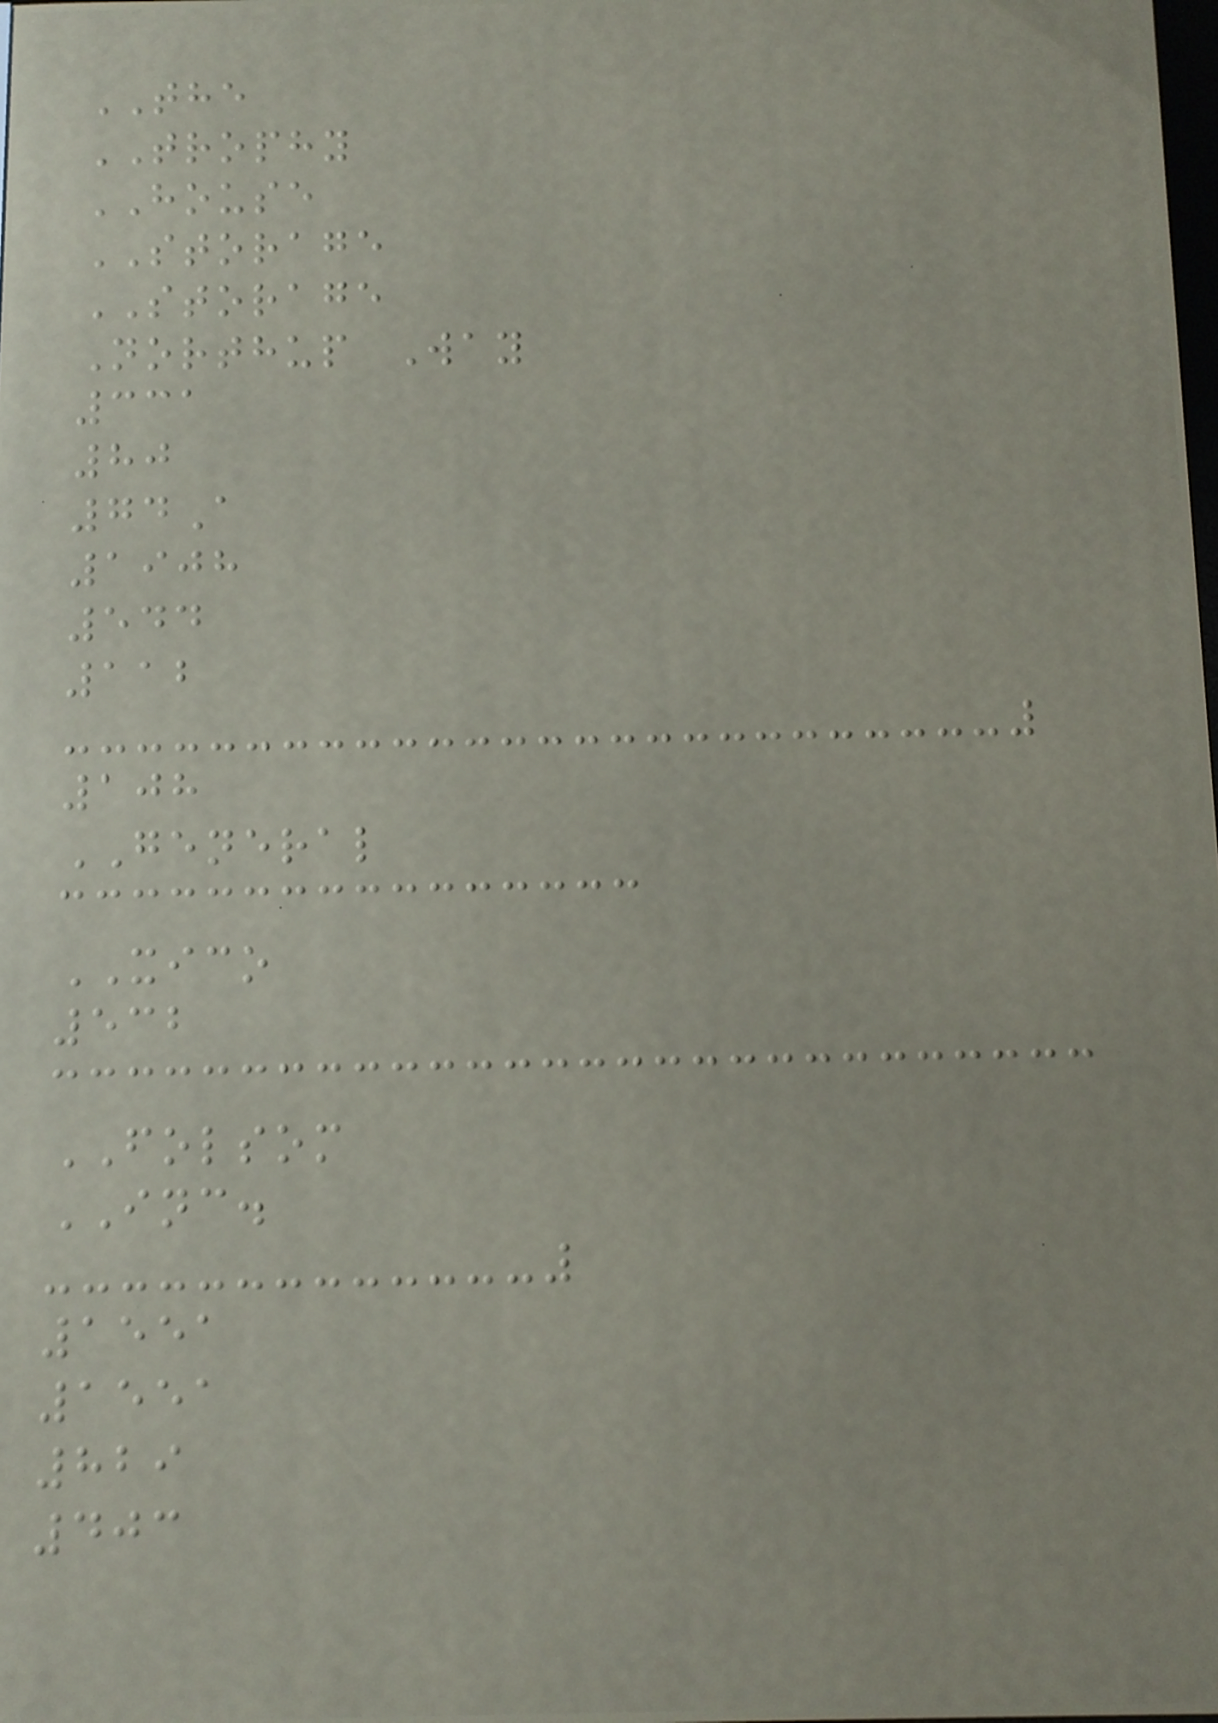THE
TROPHY
HOUSE
STORAGE
STORAGE
Northup Way
331
80
74A
1908
544
112
108
GENERAL
XICO
532
FOLSOM
INC.
1551
1551
829
403
